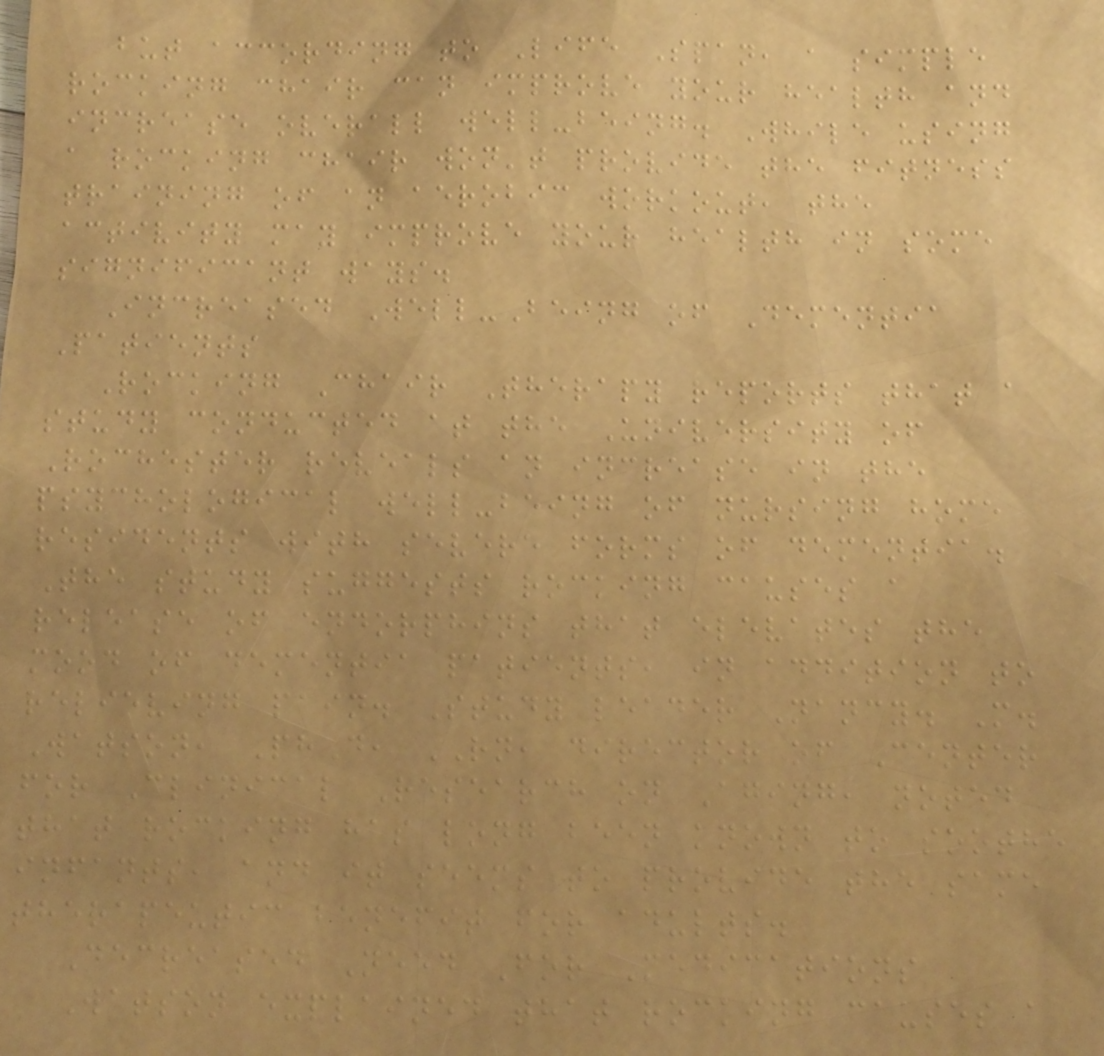but according to Life Span, a simple
rocking chair can improve your health and
increase overall well-being. While using
a rocking chair won't provide the fitness
training of an aerobic workout, the
activity may improve your health in some
significant ways.
Increased Well-Being of Dementia
Patients
Rocking Chair Therapy reports that a
study conducted at the University of
Rochester reveals an increase in the
psychological well-being of nursing home
residents with severe forms of dementia.
The study suggests rocking causes a
release of endorphins that elevates the
mood of dementia patients, in addition to
relieving pain. Study leader Nancy. M.
Watson, PhD, RN, director of Center
for Clinical Research on Aging, noted
that rocking has long been known to soothe
infants, and it seems to provide the same
therapeutic benefit for adults.
Decreased Need For Medications
Watson explained that rocking causes a
